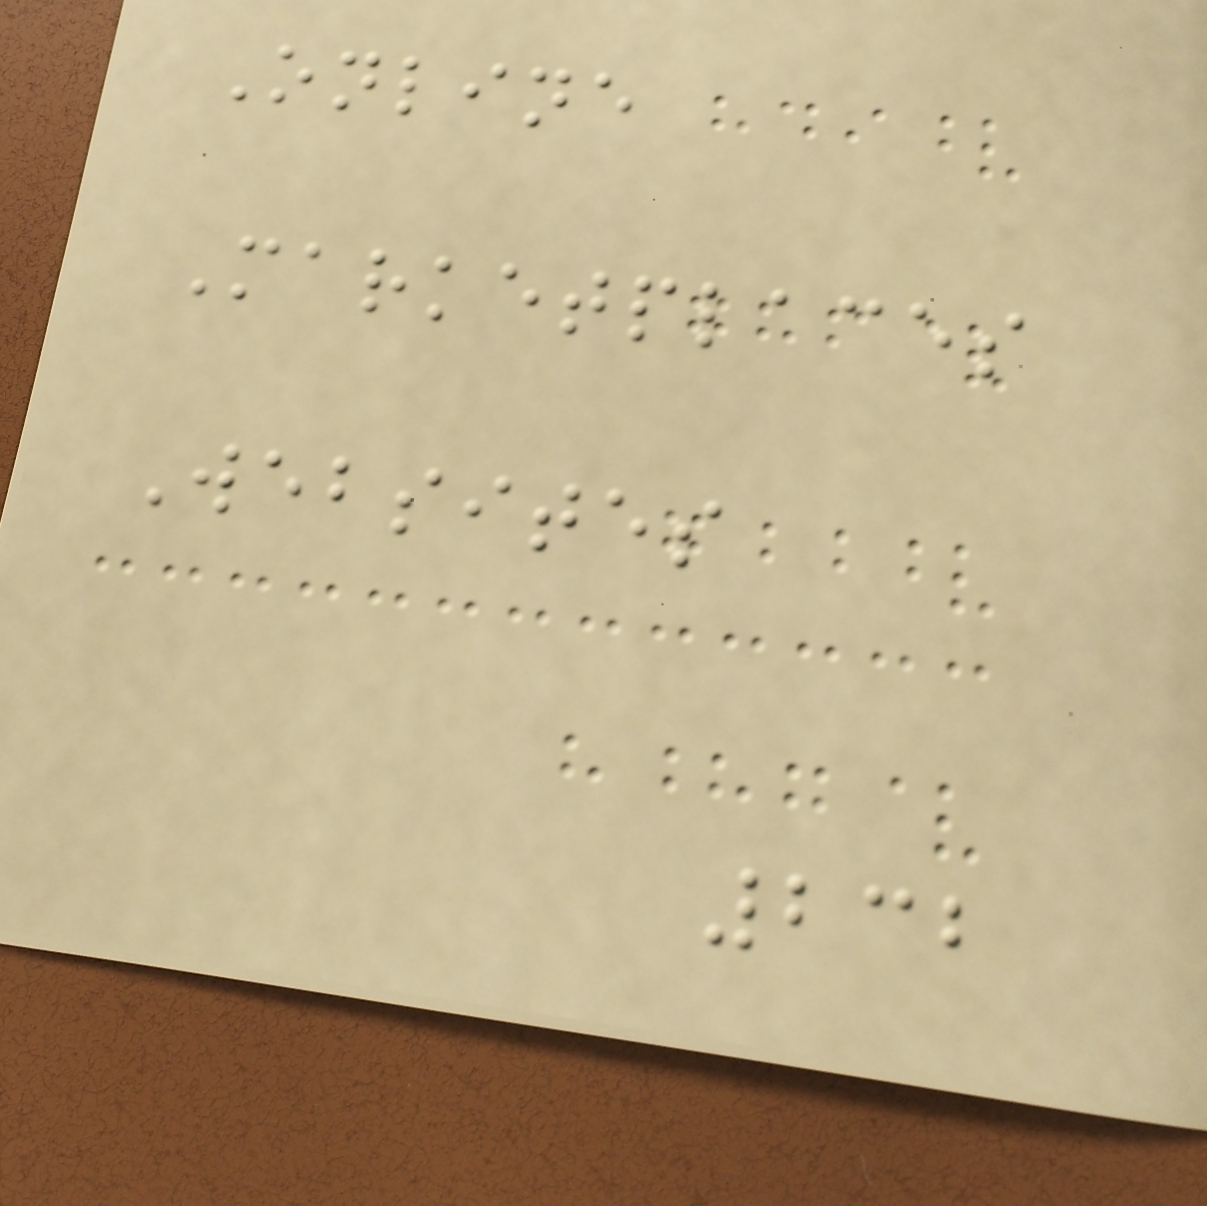Online
Marketplaces
Websites
232
